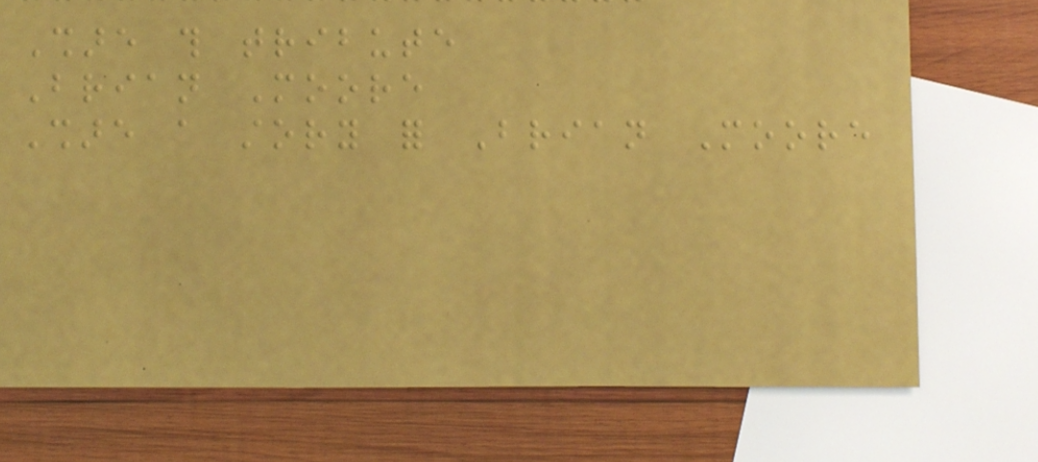Share this tribute
Brian Moore
Share a story for Brian Moore
